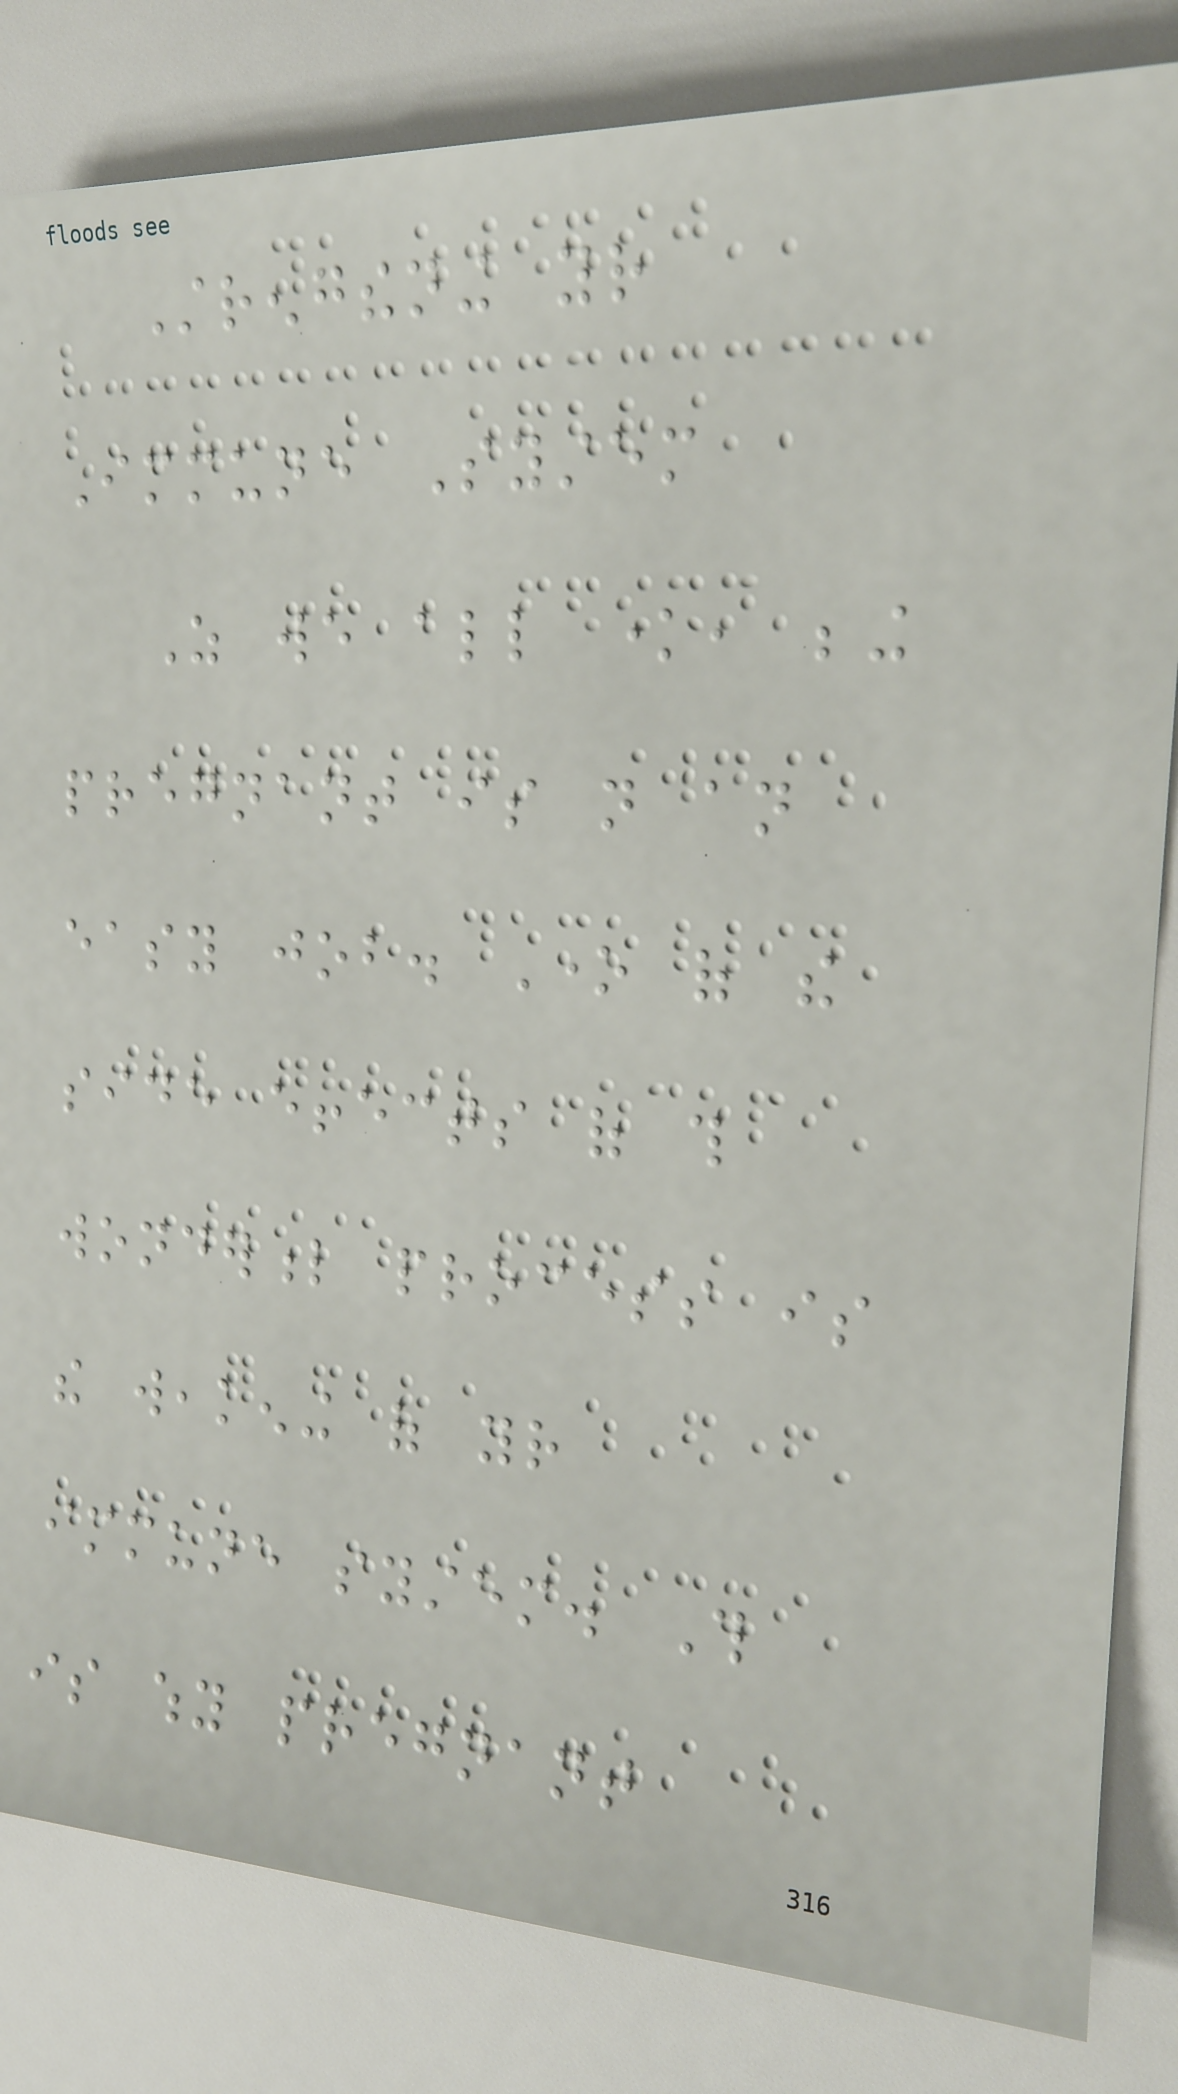Strengthening your
Immune System
As we all know, being
pregnant is not an
easy job. One of the
side effects of this
wonderful process is
the weakening of your
immune system. This
is why pregnant
